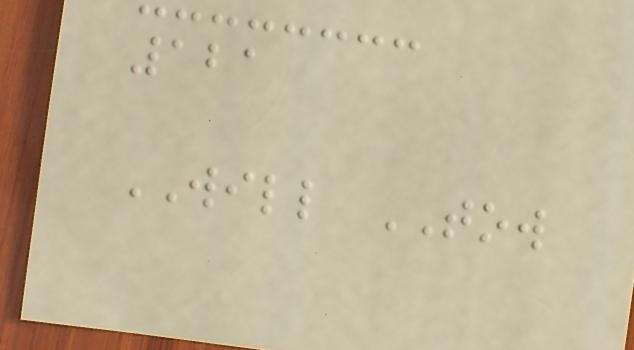121
WILL TOW
